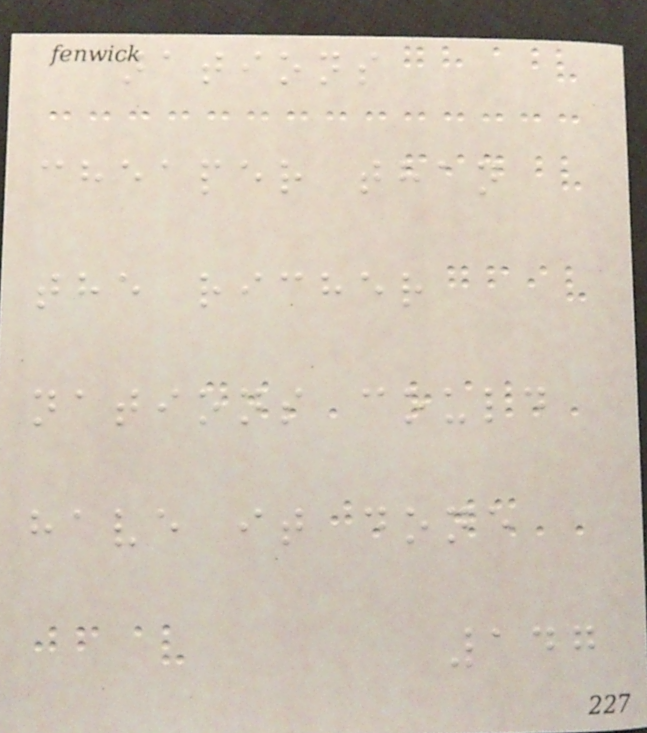nations
cheaper than
the richer
nations could
have it done
147
